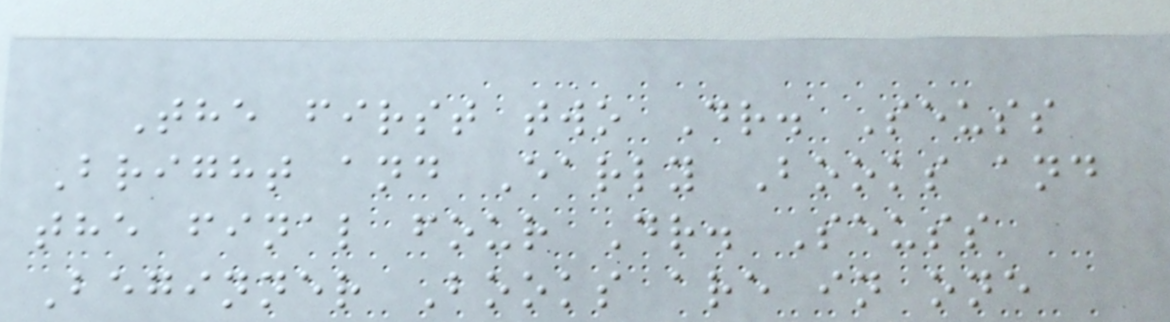The first two Dr. Seuss
Bright and Early Books and
the final four Dr. Seuss
Beginner Books are in one
